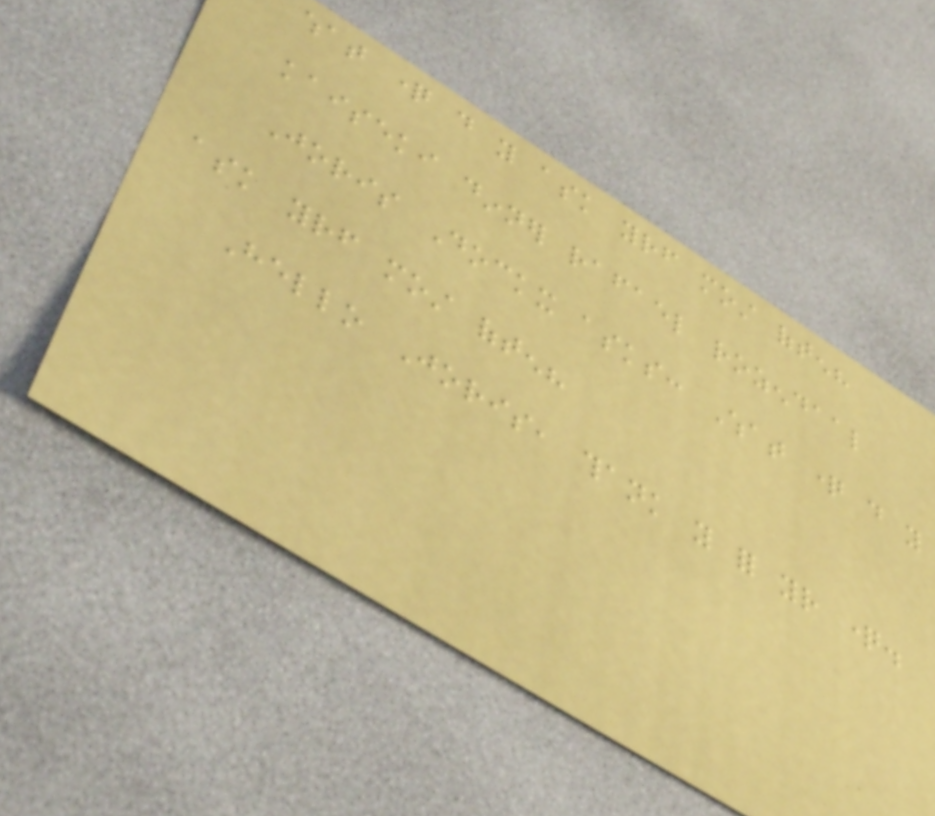what question do you ask yourself most often?
kaiseki dinner rafael rozendaal
Joris Dockx asks: What question do you
ask yourself most often?
Hello Joris, thank you for your question.
